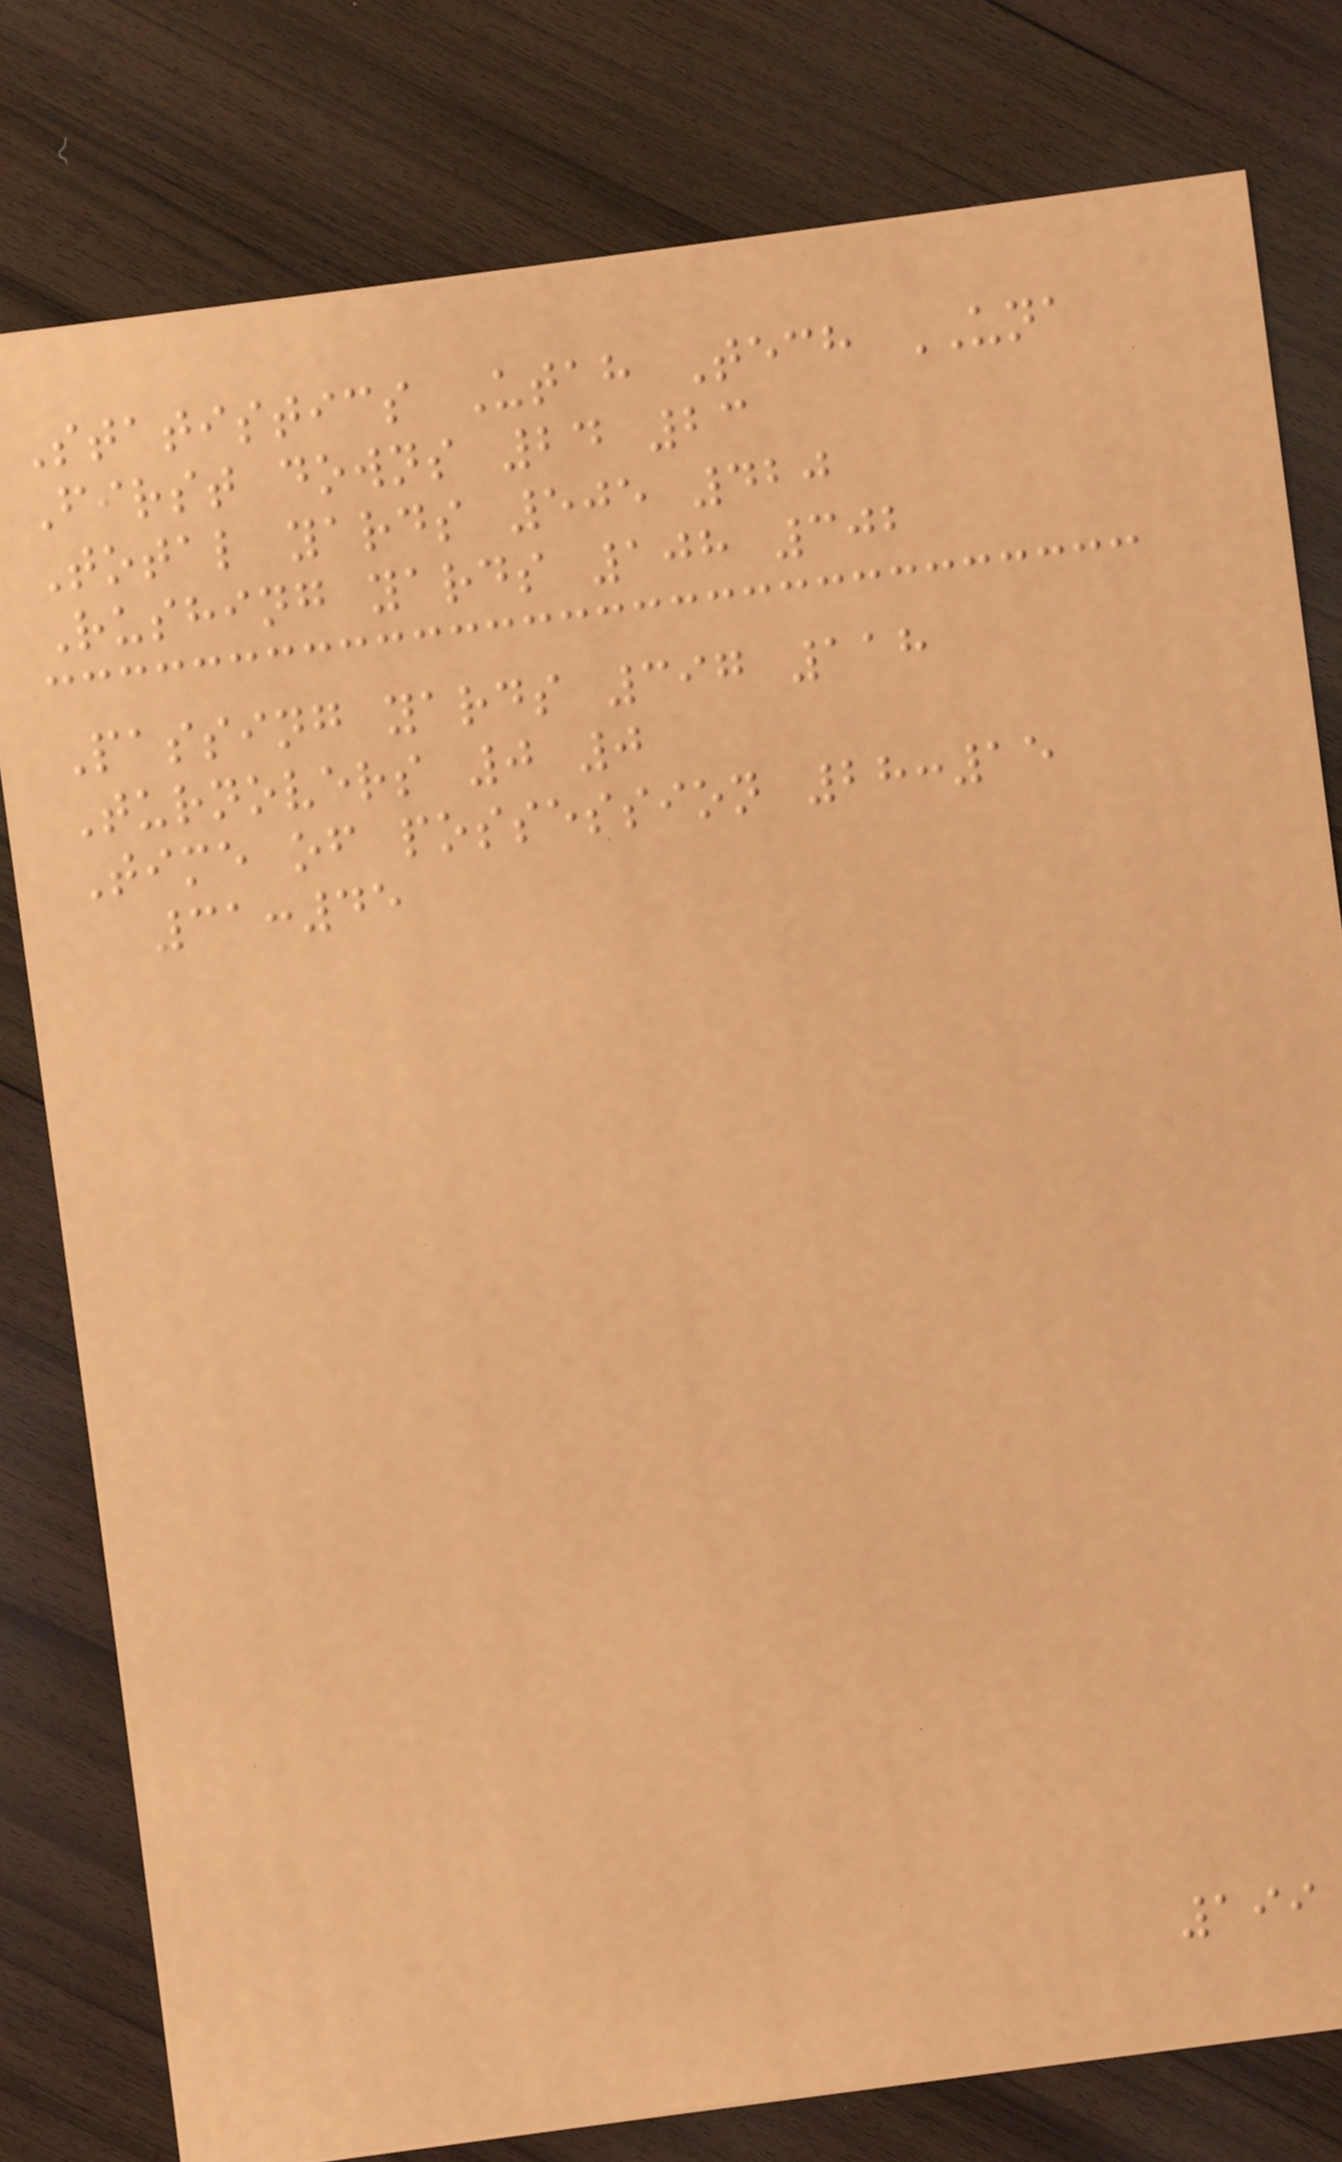Statistics Utah Tech UNA
First downs 24 23
Total yards 505 420
Rushing yards 108 302
Passing yards 397 118
Turnovers 0 0
Time of possession 28:15
31:45
199
